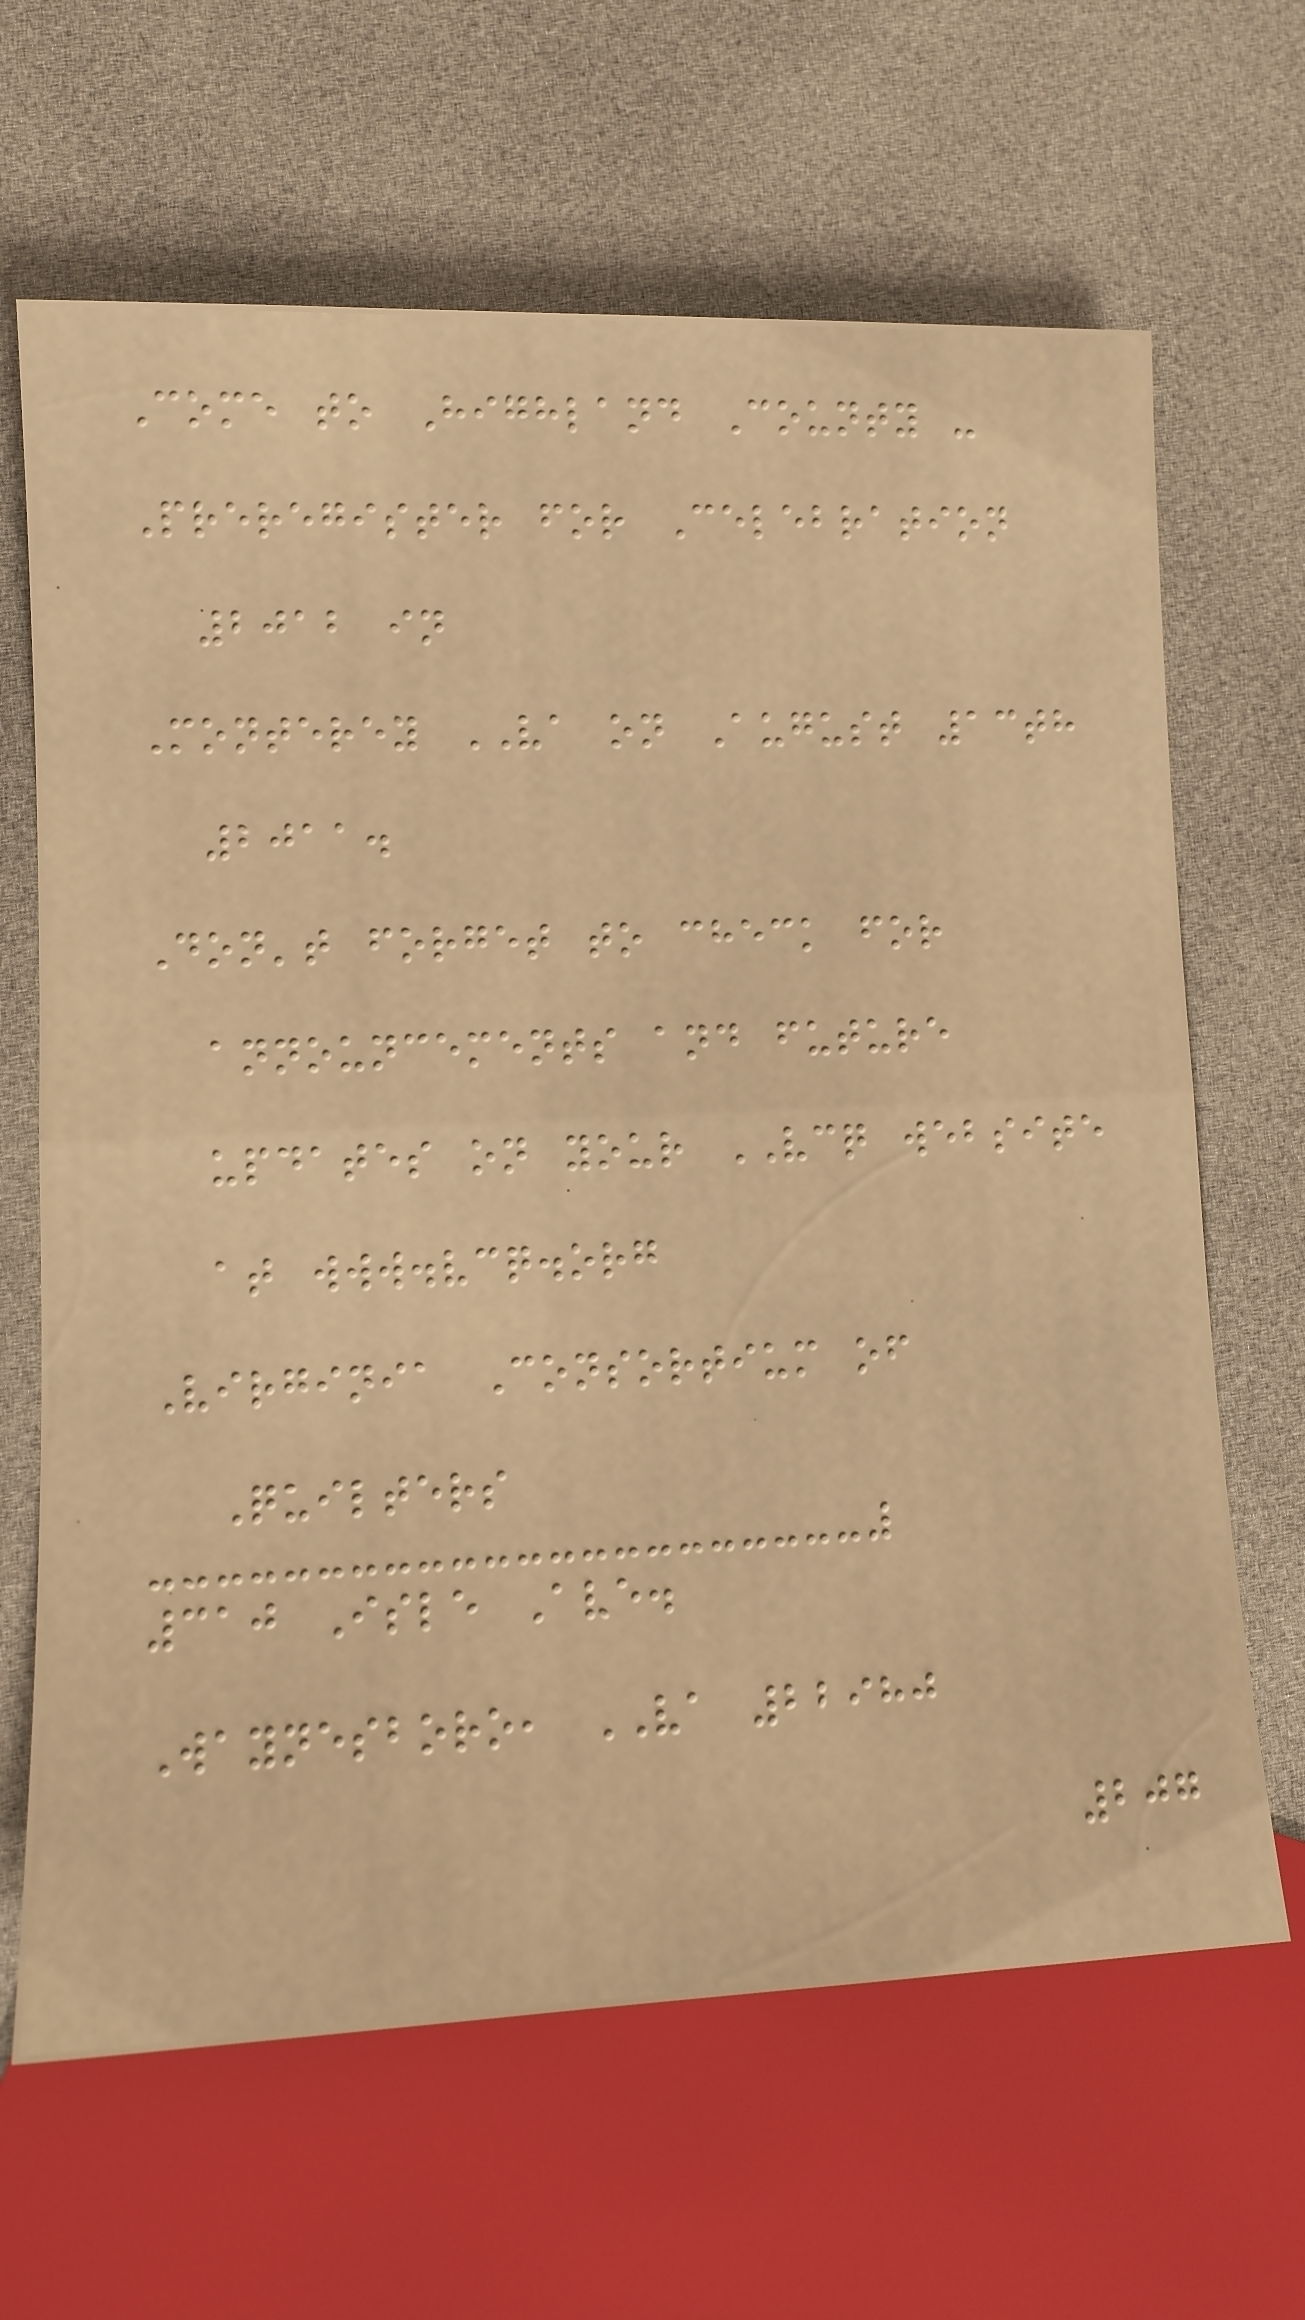Come to Highland County -
Preregister for Celebration
2012 in
Monterey VA on August 13th
2011.
Don't forget to check for
announcements and future
updates on your VCQ website
at www.vcq.org
Virginia Consortium of
Quilters
310 Isle Ave.
Waynesboro, VA 22980
207
